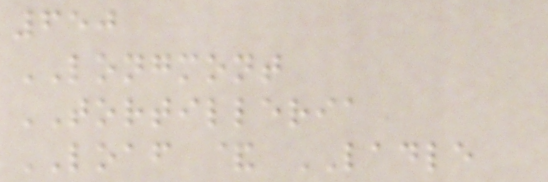650
LONGMONT
TORTILLERIA
LOAF & LADLE
